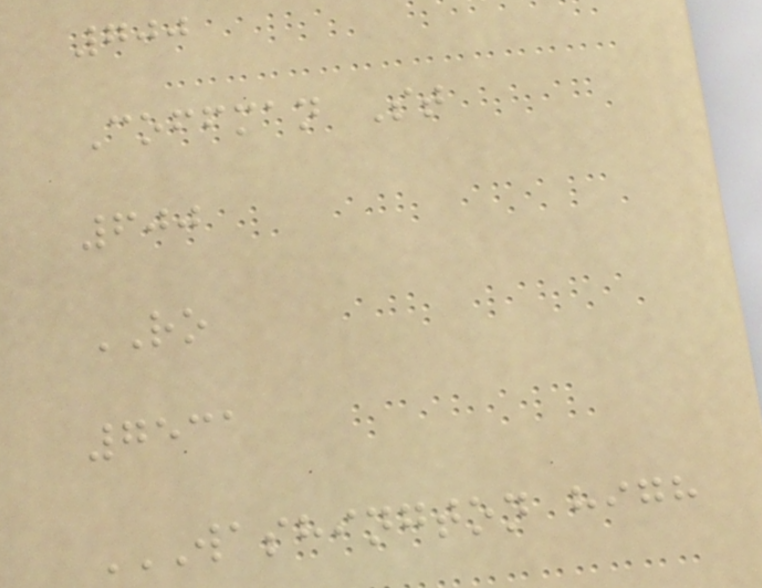700
Coffman St
600
RO
7531
WASHINGTON HIGH
